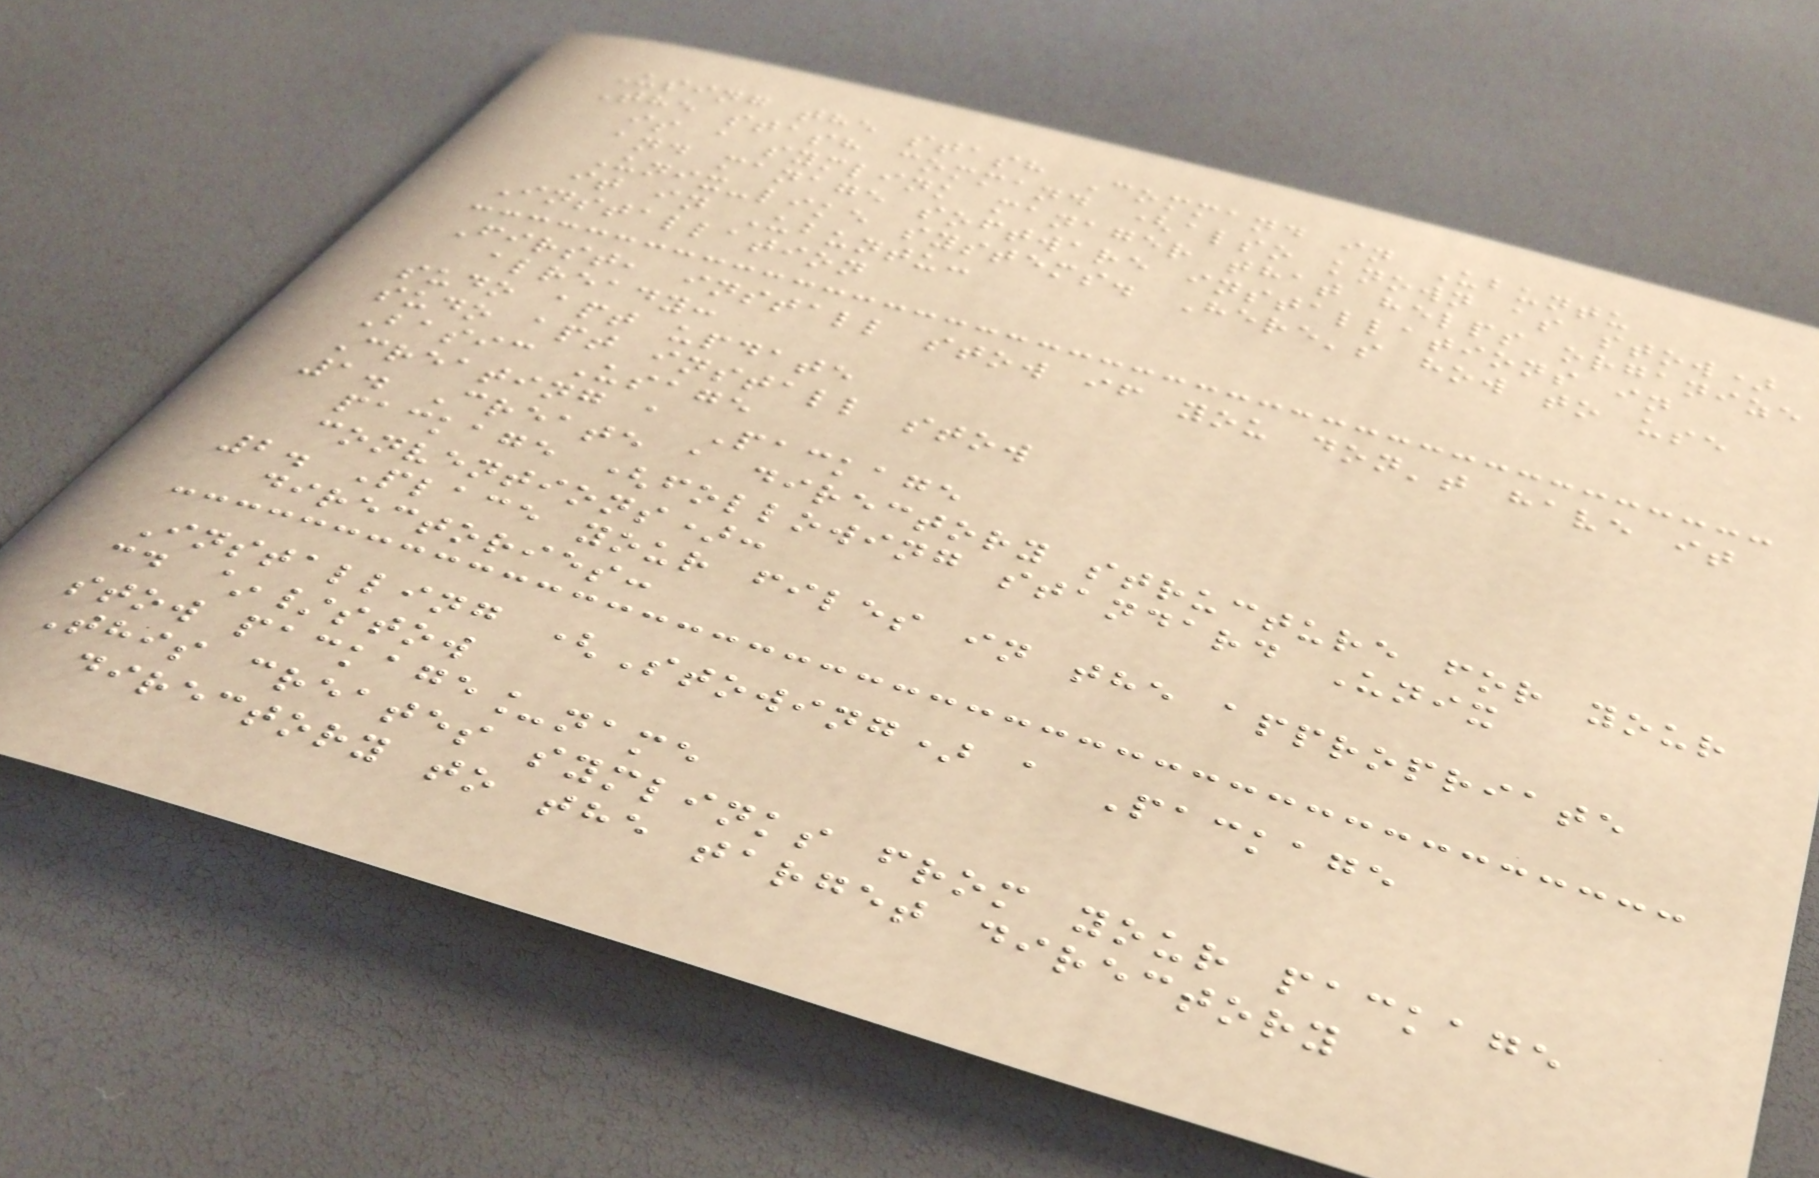Using the stash Command in Ubuntu
The stash command (also known as stow)
is a symlink manager that helps organize
and manage software installations in
Unix-like systems. Here's how to use
it in Ubuntu:
Installation
First, install stow if you don't have it
already:
sudo apt update
sudo apt install stow
Basic Usage
Creating a Package
1. Create a directory structure for your
package (following standard Unix
conventions):
2. Place your files in the appropriate
directories:
Installing (Stowing) a Package
cd ~/stow
stow package_name
This creates symlinks from your package
directory to the target directory
